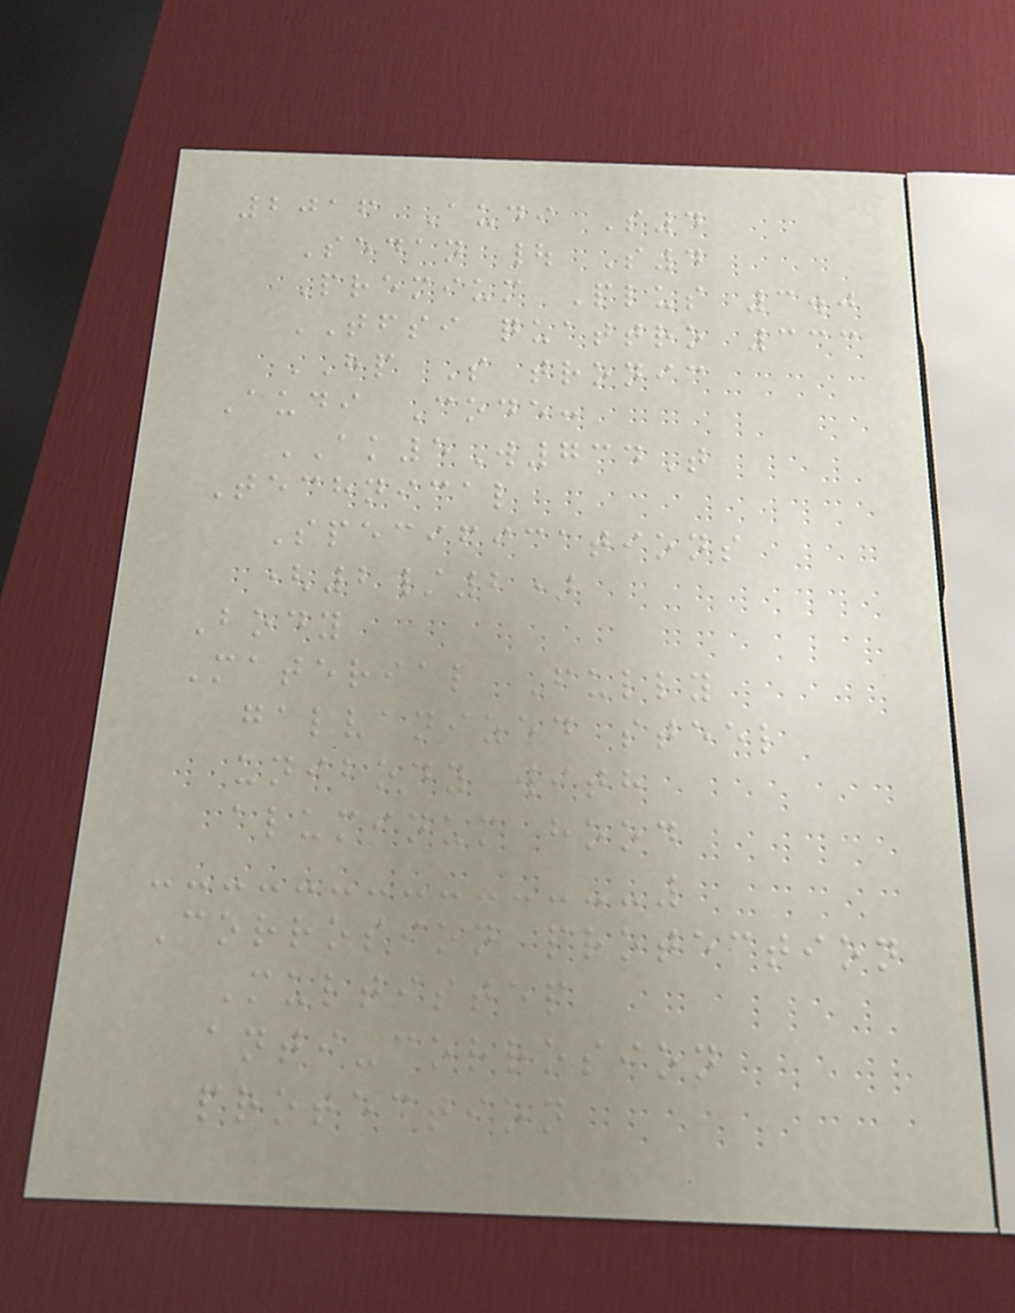2016 Audi S4
Sedan | S4
Premium Plus 3.0
TFSI quattro 333
HP S tronic
Audi Code:
AK5W734T
Technical
Specifications
(2/2)
Body
Material Fully
galvanized steel
unibody with
aluminum hood
Corrosion protection
Multistep
anti-corrosion
protection
